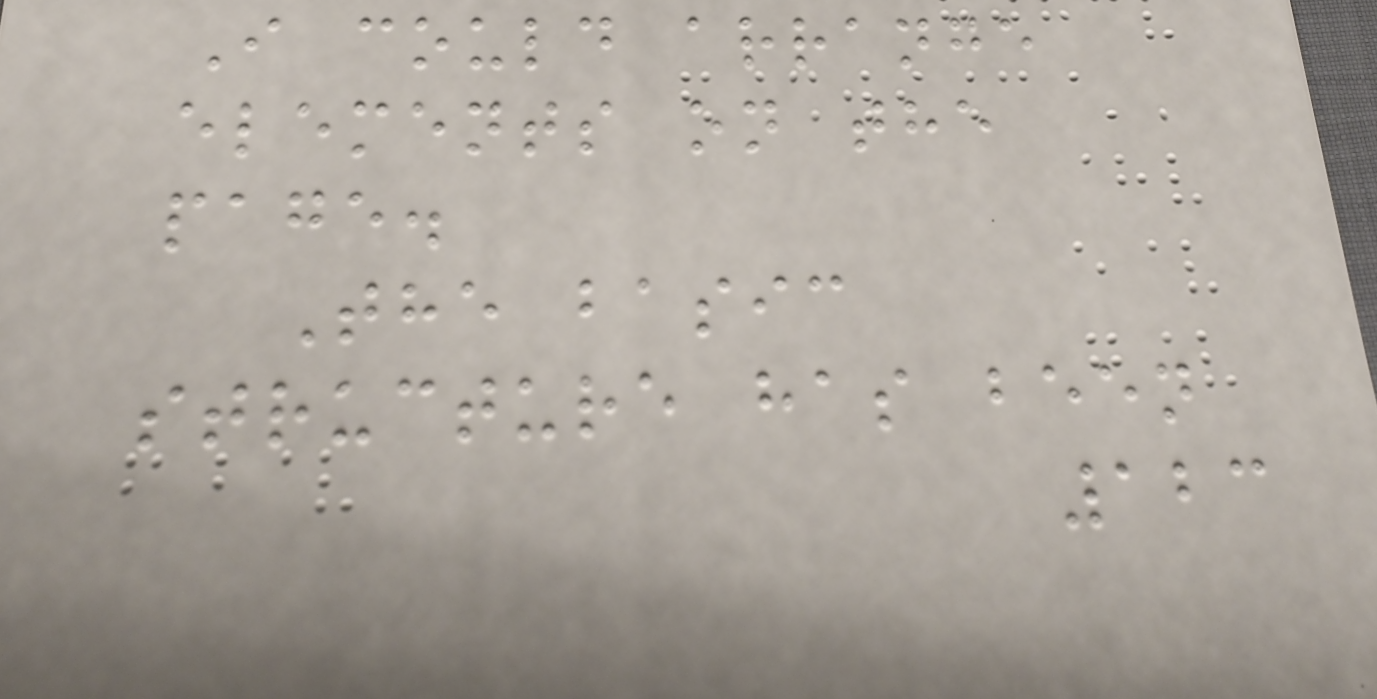I could arrange
elements on the
page.
The basic
structure has been
123
